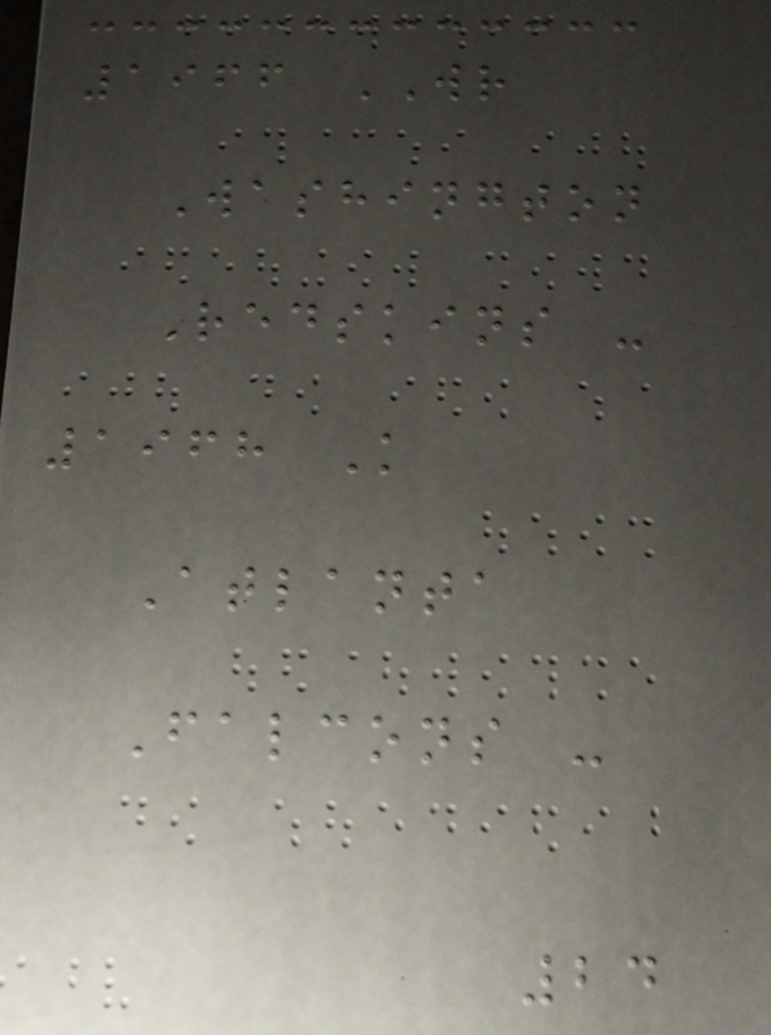1966 WR
Washington
Redskins -
1968 K
Atlanta
Falcons -
24
